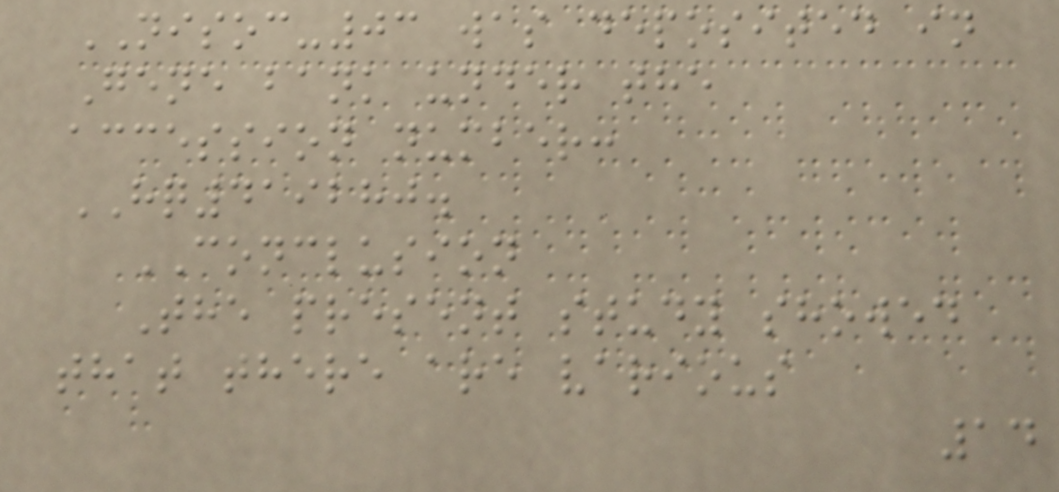NISOC-03 was deposited in
Gene bank under the
accession number:
HQ419280.
CONCLUSION
The present study showed
that there are various
14
